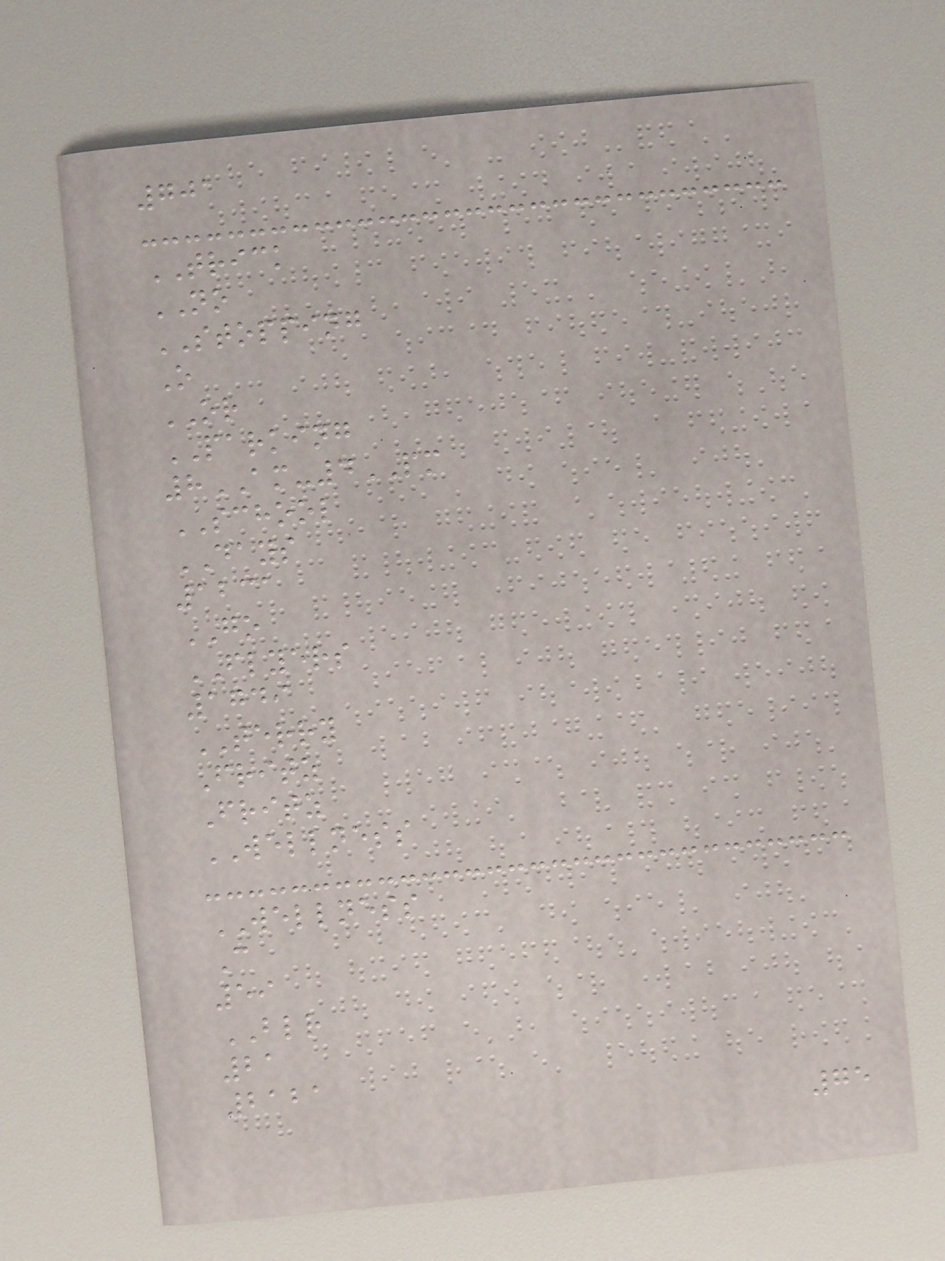701
TRICK
NO
STOPPING
O
OR
PARKING
8AM-4PM
SCHOOL
DAYS
1231
GO
FLYERS
1749
TERRY
Fritz
Fritz
WELLNESS
WELLNESS
C
59
BLR
21
2121
75
